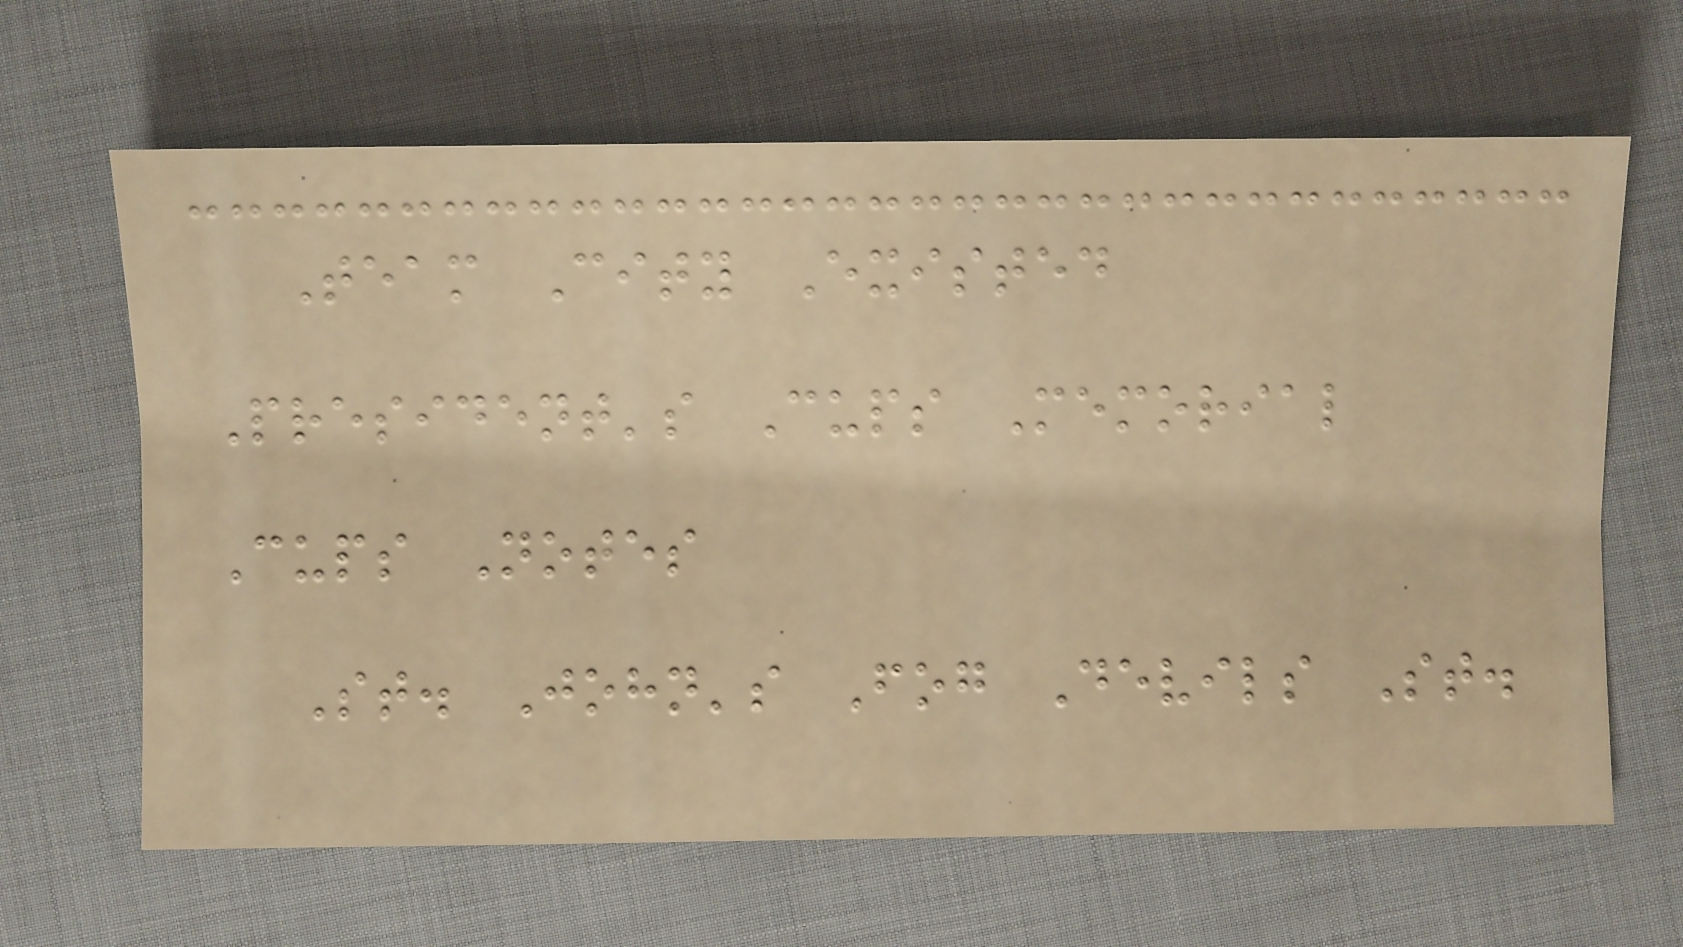Team City Existed
President's Cups Memorial
Cups Notes
St. John's Fog Devils St.
